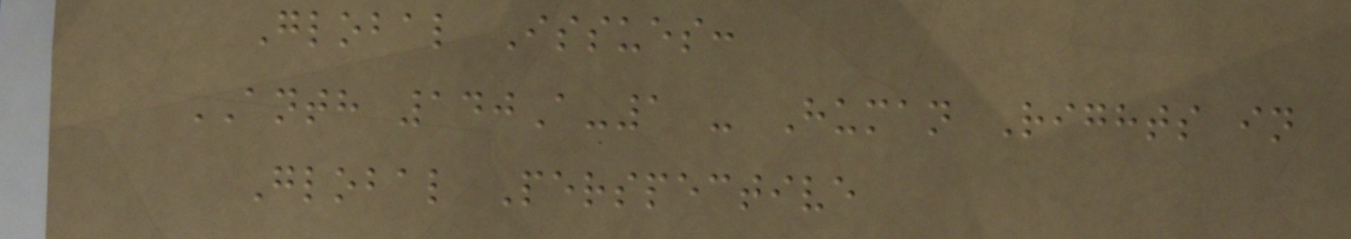Global Issues:
ANTH 140A-1 - Human Rights in
Global Perspective
